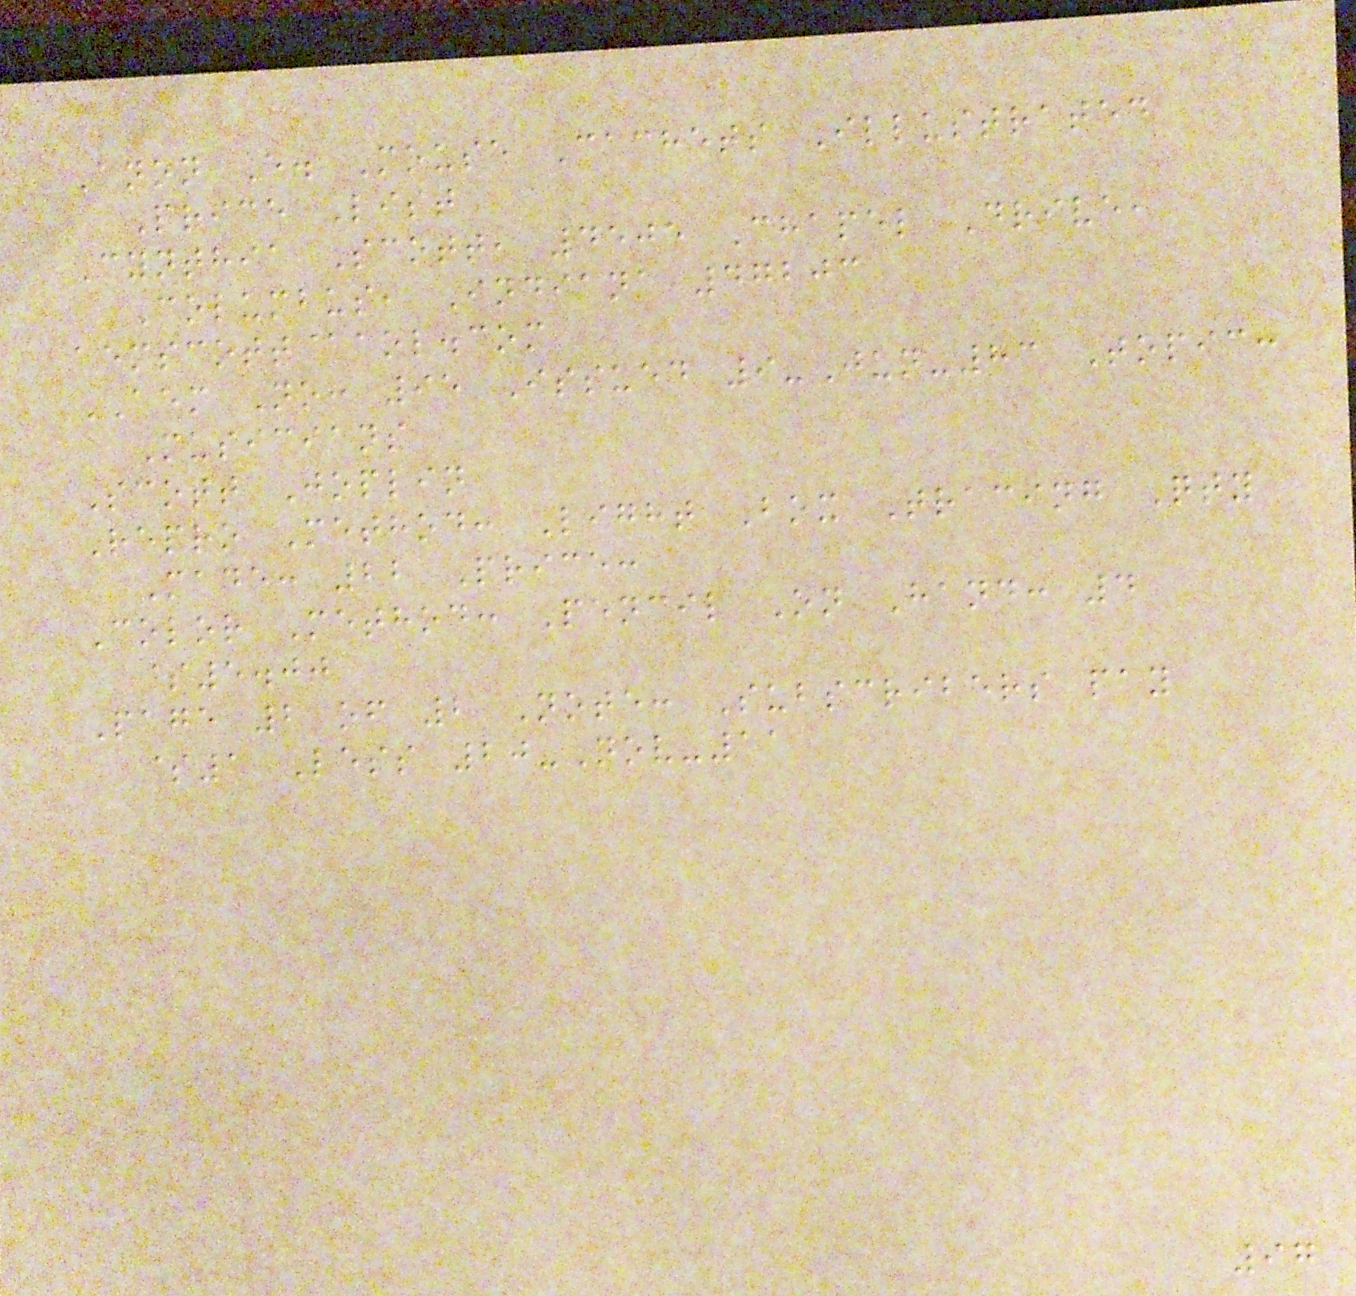Anon E. Mouse Cachets Illustrated
Price List
Cynthia Scott, 4505 Chapel Drive,
Columbus, Indiana 47203
aemscott@aol.com
AEM No: 95 Issued 9-Jun-83 Topic:
Musicians
Scott Joplin
Repro Method: Light Box Tracing Qty
Made: 22 Price:
Color Method: Pencil On Hand: 4
$5.00
Page 2 of 2 Note: Subscribers pay
$1 Less 20-Nov-11
97
